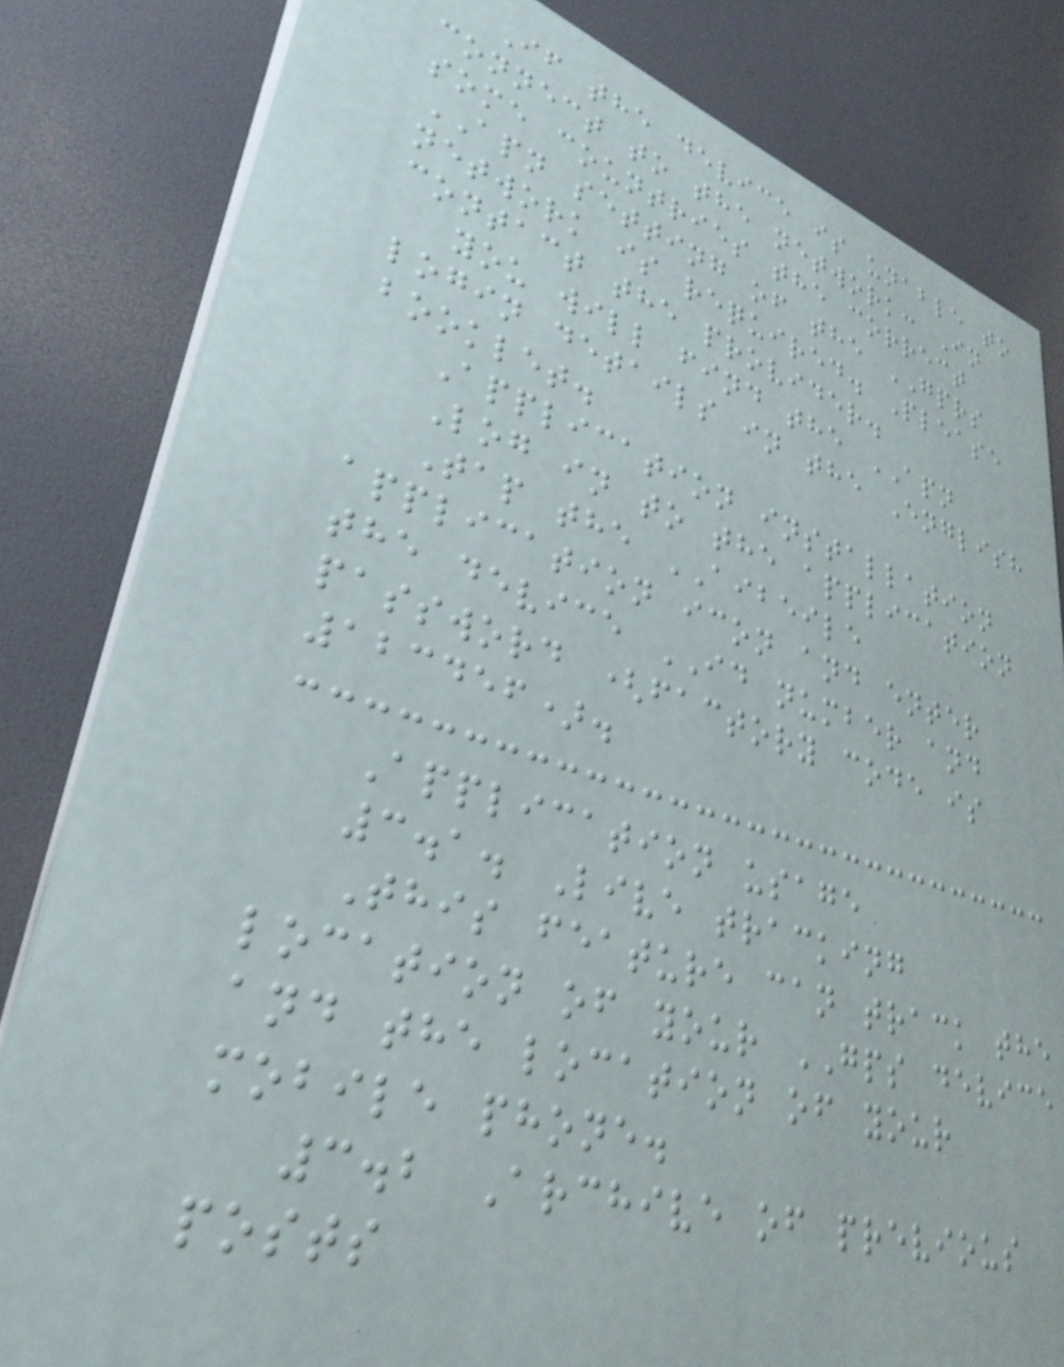If the device is unable to
connect to the network: In
some countries the correct
APN setting of the GPRS
network is required. Please
contact the provider.
you will find the APN
login details in the English
booklet.
Application installation
Log in to the application
Tap the AIBEILE
application icon and enter
the device ID number and
password (factory code is
123456).
Application usage
3.1. Live tracking
This feature can track the
location of your GPS device
and the location of your
mobile phone.
3.2 Archive of previous
posts
